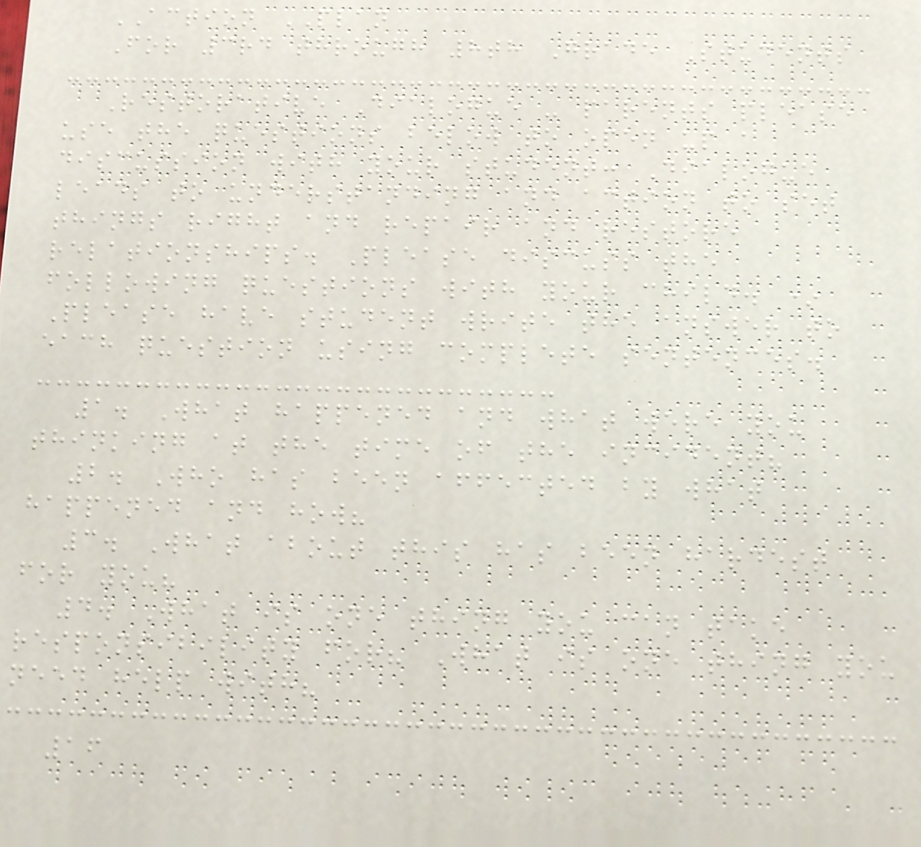ACTION PLAN
For 3rd through 8th Grade Students
Restorative Dialogue - parents please
use the questions below to open up a
discussion with your student: Dialogue
leads to understanding and action to set
things right and repair and restore
relationships. Please discuss the
following questions with your child. *
Please have student write the answer to
each question using complete sentences.
1. What happened and what were you
thinking at the time of the incident?
2. Who has been affected by what
happened and how?
3. What about this has been hardest
for you?
4. What is one thing you can take
responsibility for? What is one thing you
need help with?
16
